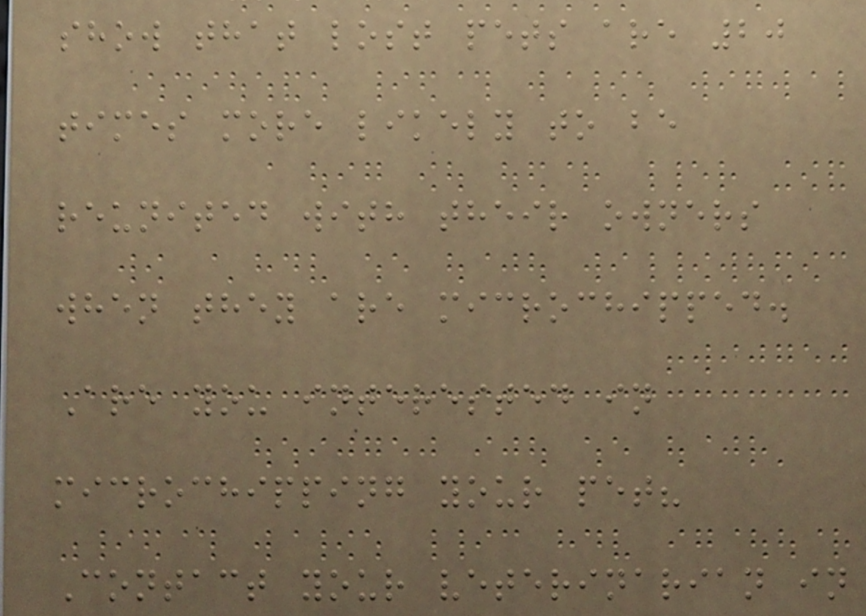show that lost pets are 20
times more likely to be
reunited with their owners
when they are microchipped.
Are you interested in
microchipping your pet?
Contact your veterinarian in
